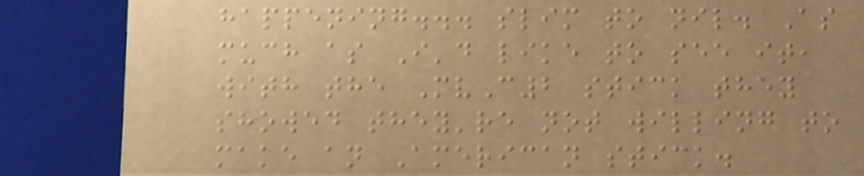happening... slim to nil. As
much as I'd like to see it,
with the MvC2 stick they
showed they're not willing to
make an American stick.
